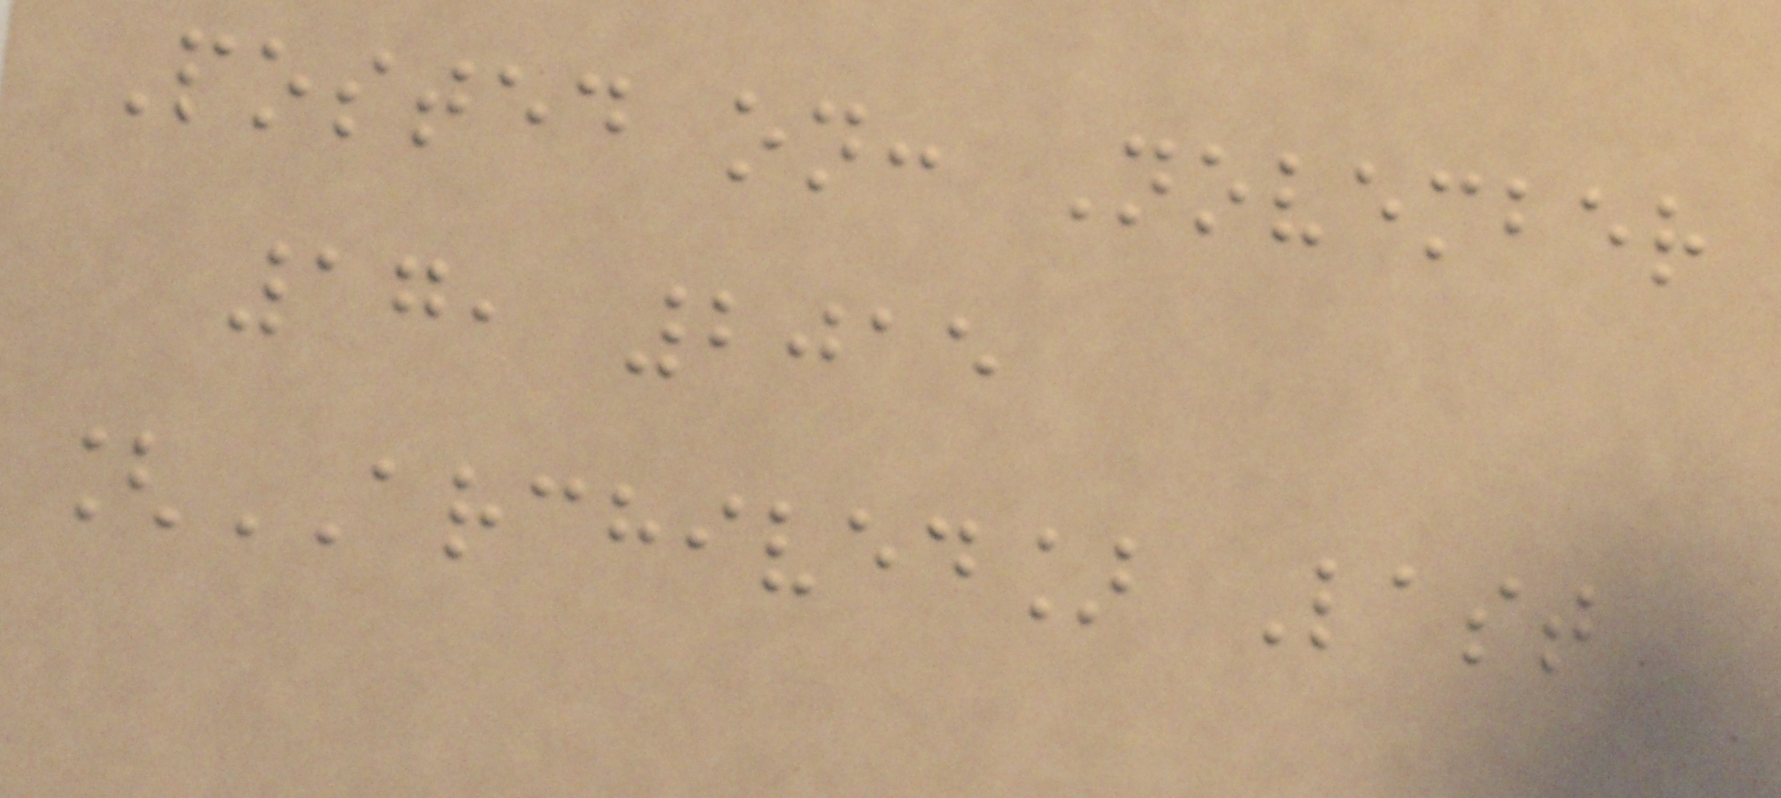Posted on: November
17, 2015
[ARCHIVED] Last
